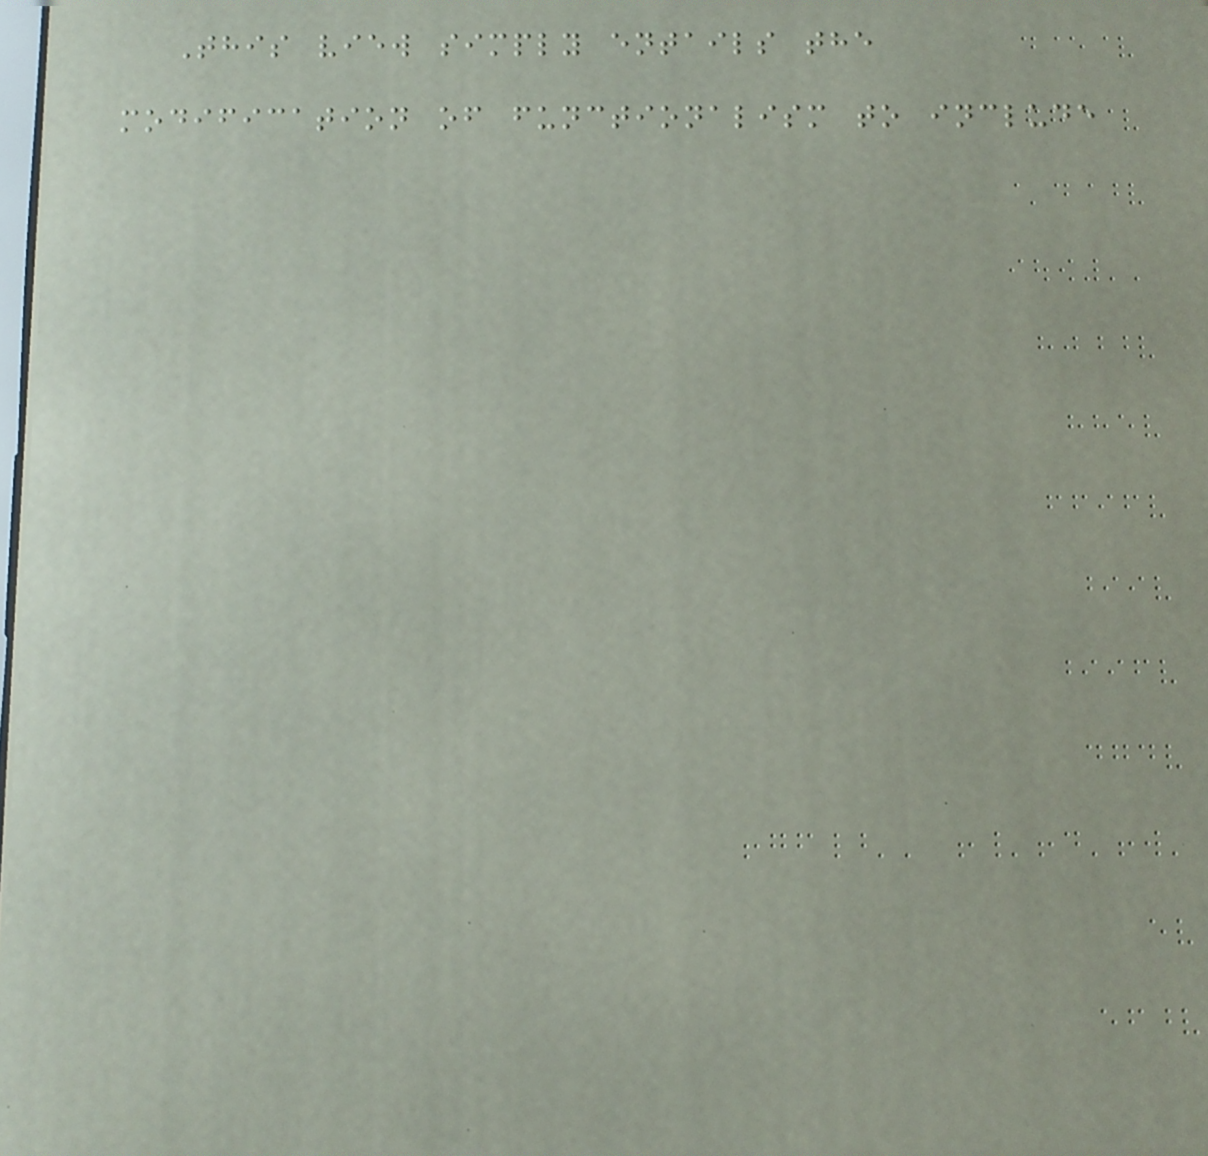This view simply entails the
modification of functionalism to include
